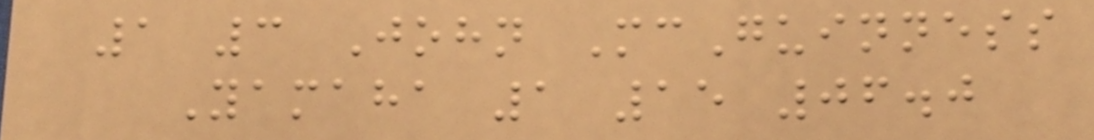1 3 John McGuinness
Yamaha 1 15 06.0
